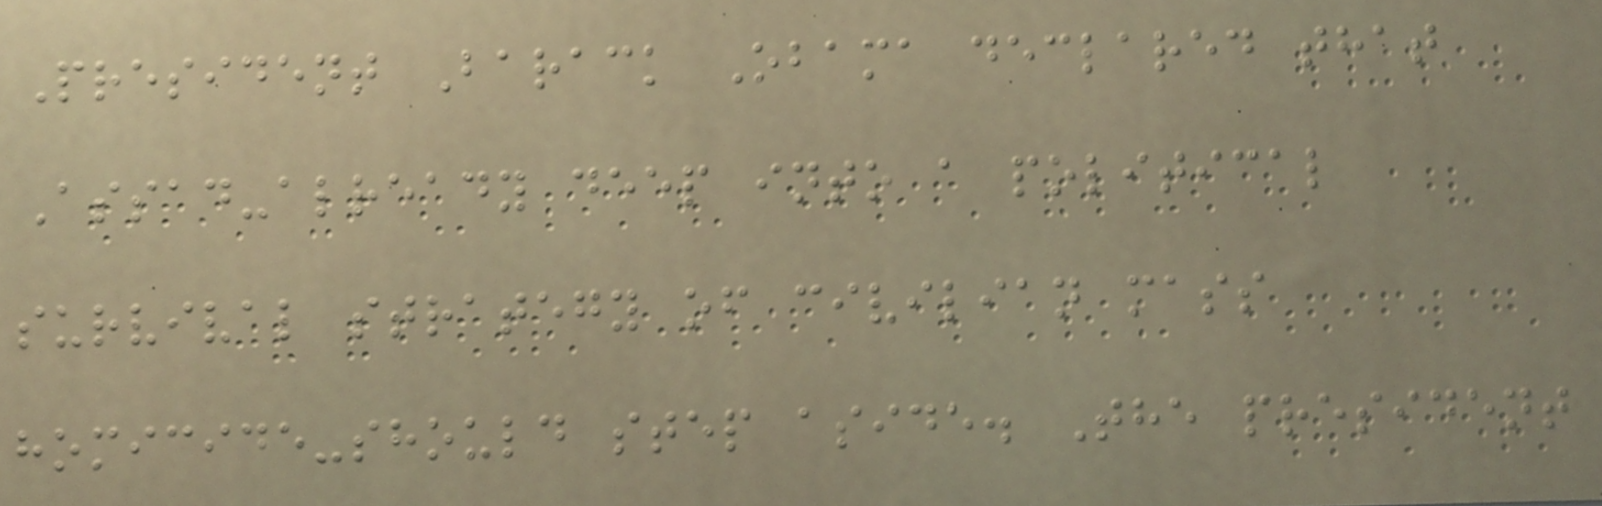President Barack Obama declared that
Assad-already deep into a political
survival strategy of civilian mass
homicide-should step aside. The president
